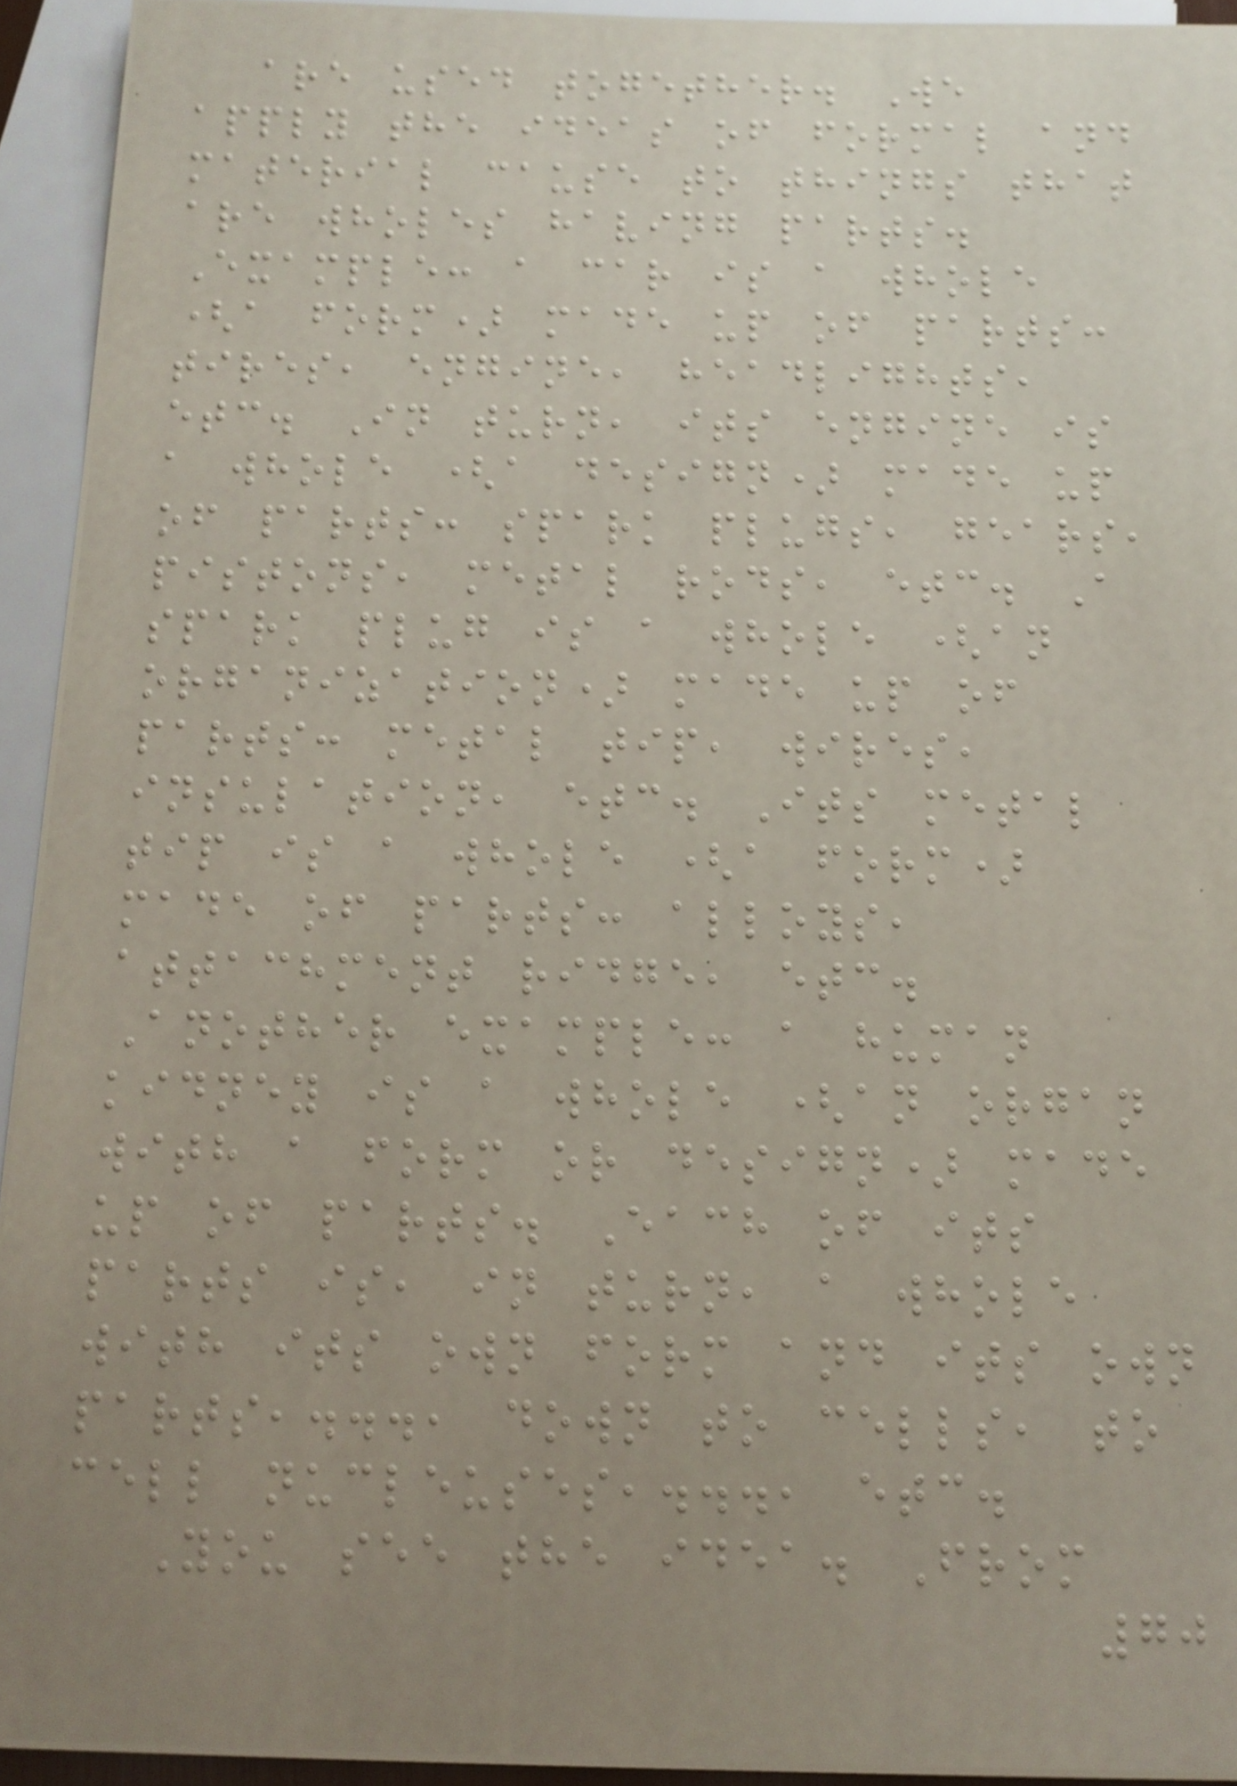are used together. We
apply the ideas of formal and
material cause to things that
are wholes having parts.
Example: a car is a whole
(a form) made up of parts:
tires, engine, headlights,
etc. In turn, its engine is
a whole (a design) made up
of parts: spark plugs, gears,
pistons, metal rods, etc. A
spark plug is a whole (an
organization) made up of
parts: metal tip, wires,
insulation, etc. Its metal
tip is a whole (a form)
made of parts: alloys,
attachment ridge, etc.
Another example: a human
kidney is a whole (an organ
with a form or design) made
up of parts. Each of its
parts is, in turn, a whole
with its own form and its own
parts,..., down to cells, to
cell nucleuses,..., etc.
You see the idea. From
70
